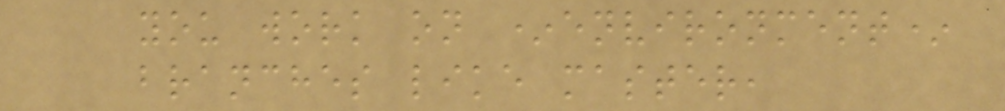you work on *environment*
branches like master,
